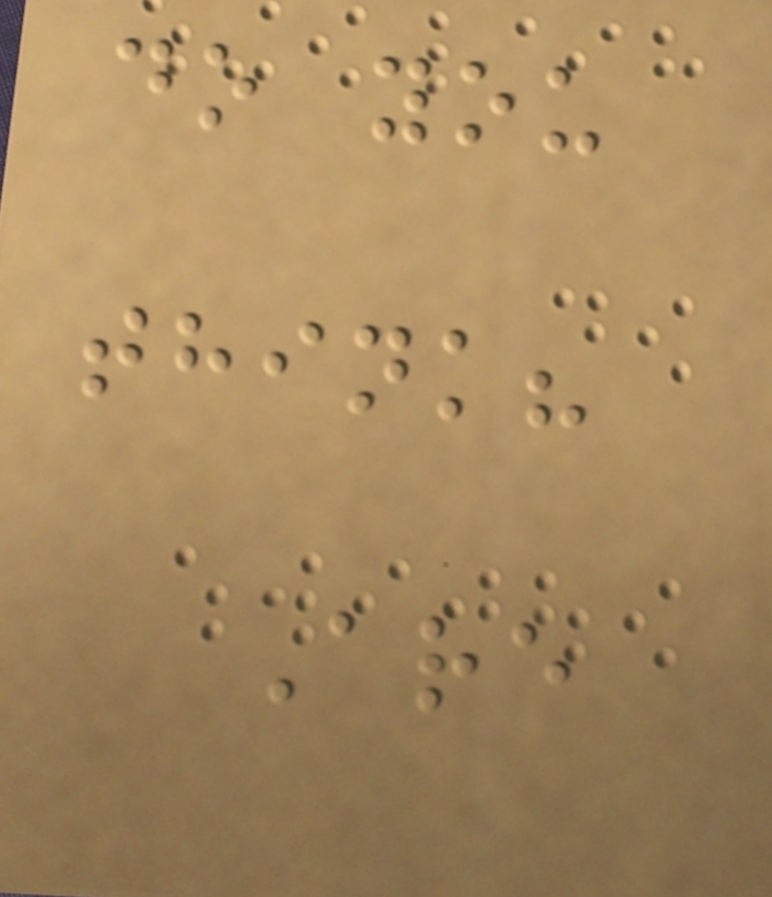do you
think?
Are
